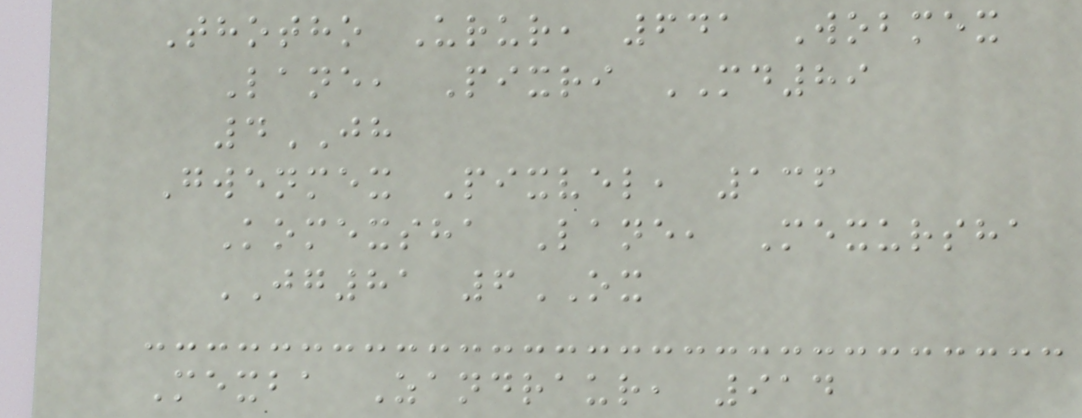Thotho Urur, 641 Wobmex
Lane, Pixri MD89
4JH
Gwenmex Pixvel, 136
Komexsha Lane, Mexursha
JG81 6OX
Mexba Zandraur, 914
